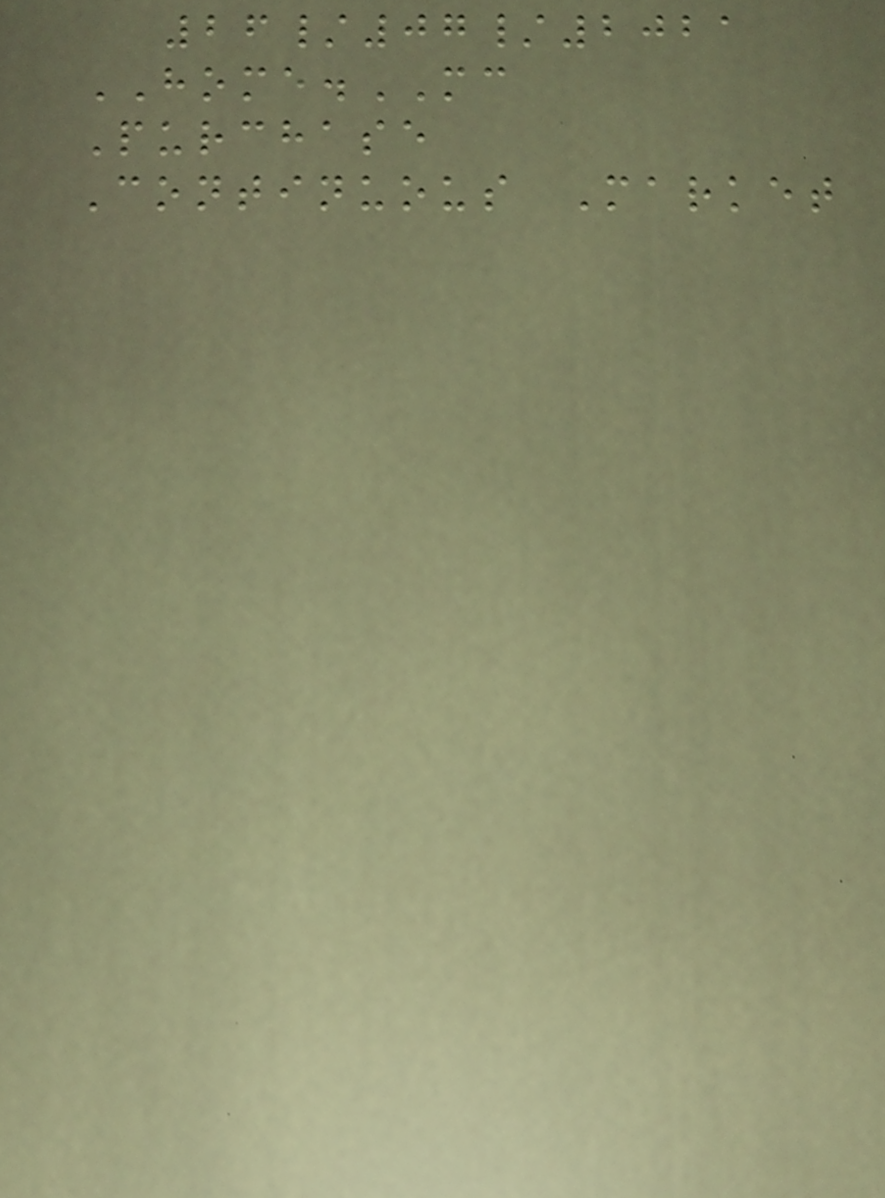26/07/2021
HOME.MC
Purchase
Continuous Market
